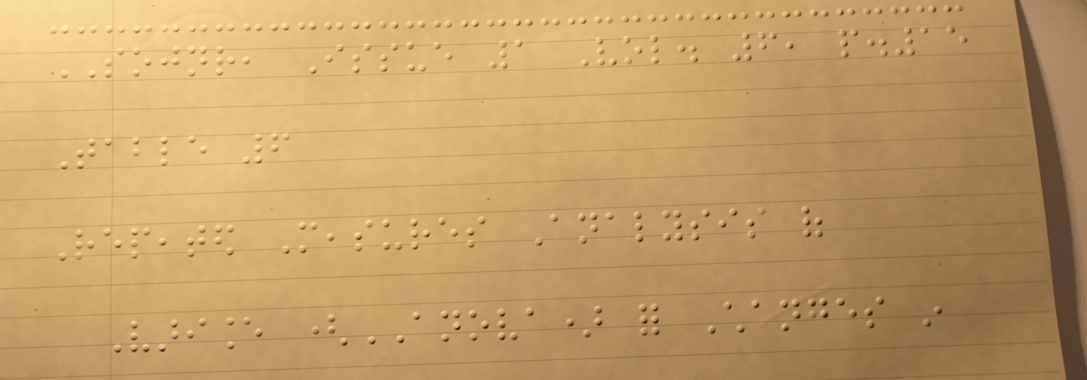SOJNR, Issue 1 Vol. 6, p.15
Table 6
Repeated Measures Analysis of
Variance (ANOVA) for Changes in
